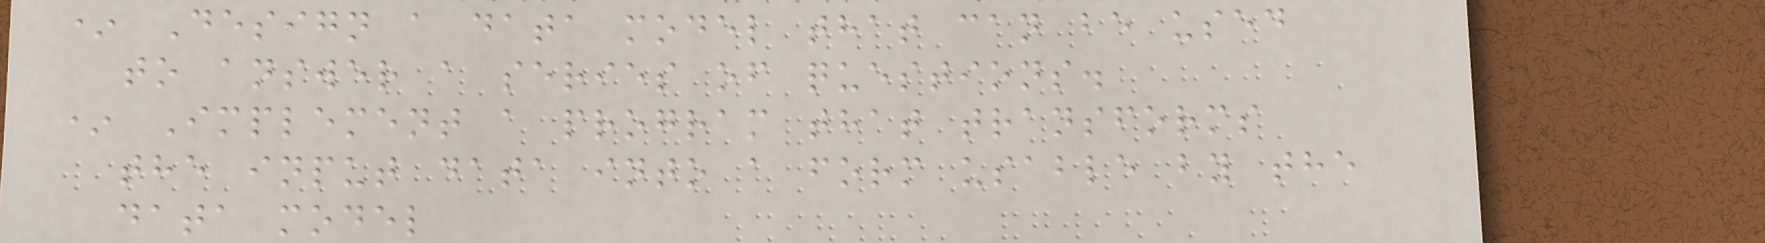* Design a data model that can be used
to answer a series of questions.
* Implement a program that transforms
the input data into a form usable by the
data model
